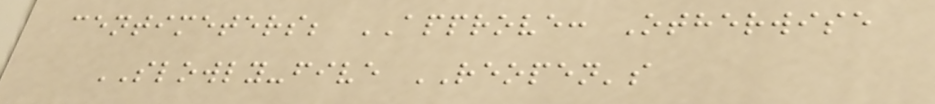centimeters; APPROVE: Otherwise
SLOWLY-five REOPEN's
